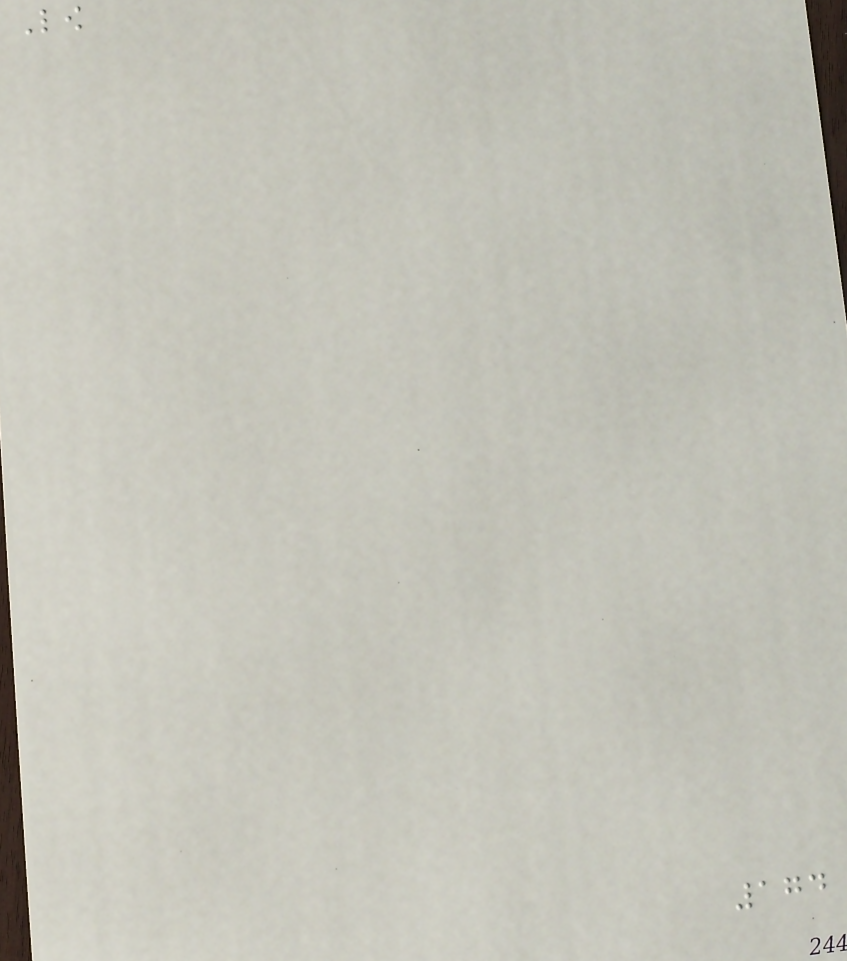Low
174
